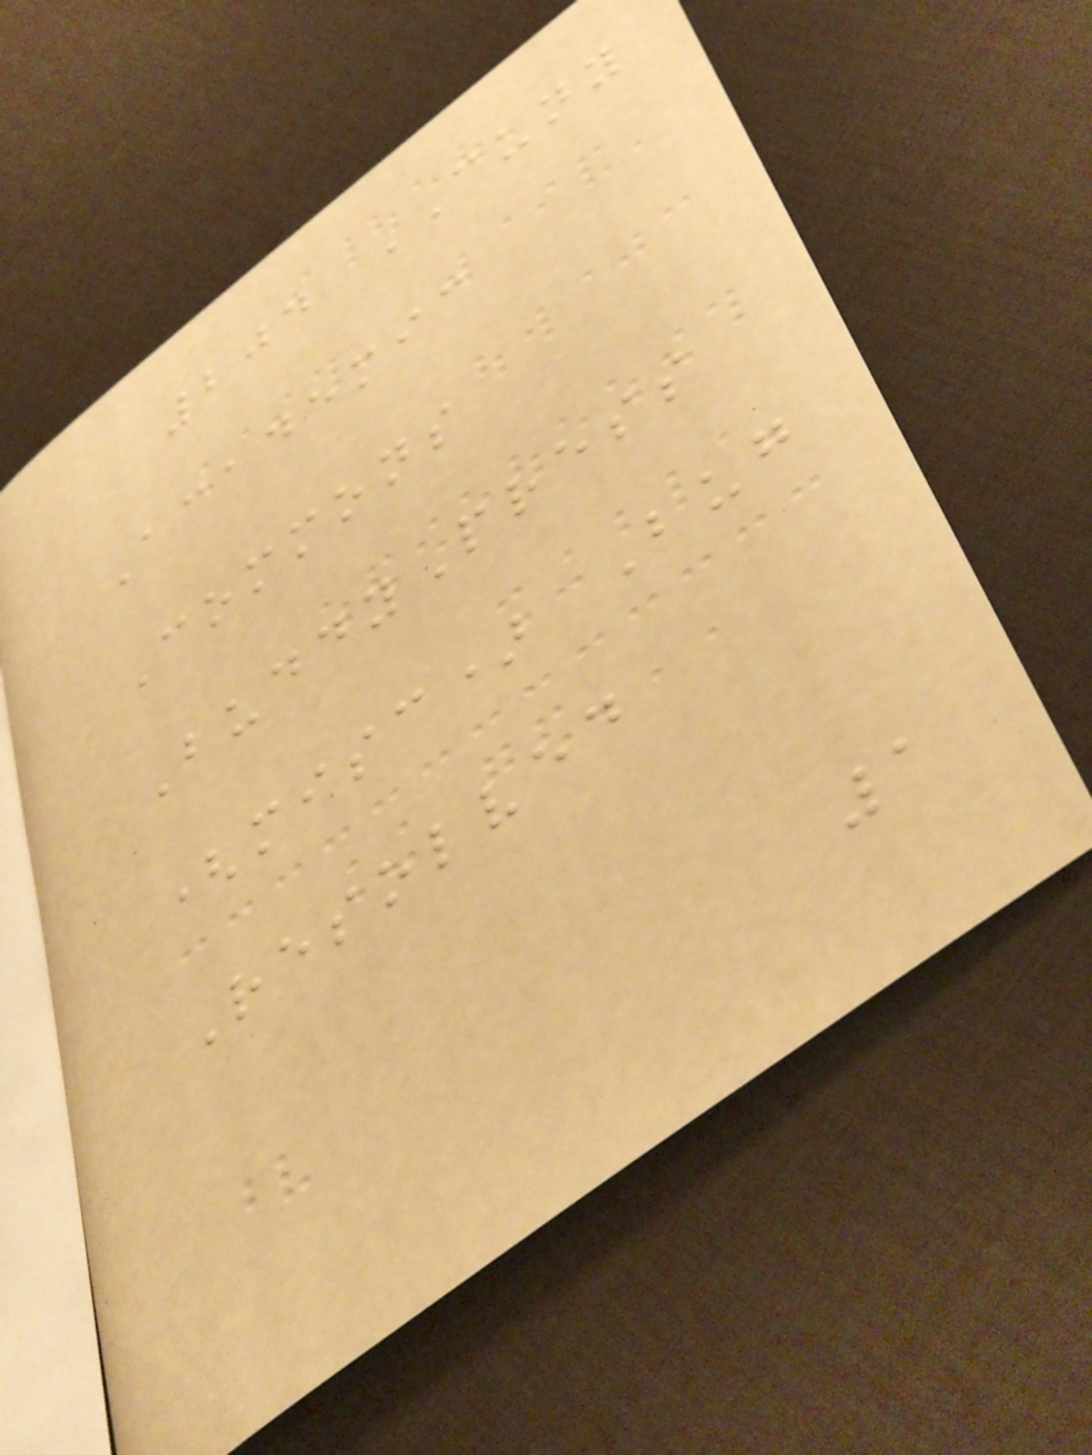204 CUNY
Academic
Commons
BuddyPress
(misc) Bug
Resolved
1
